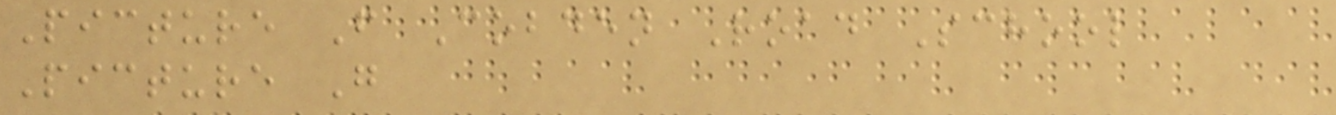Picture F Cobden Road School
Picture G
